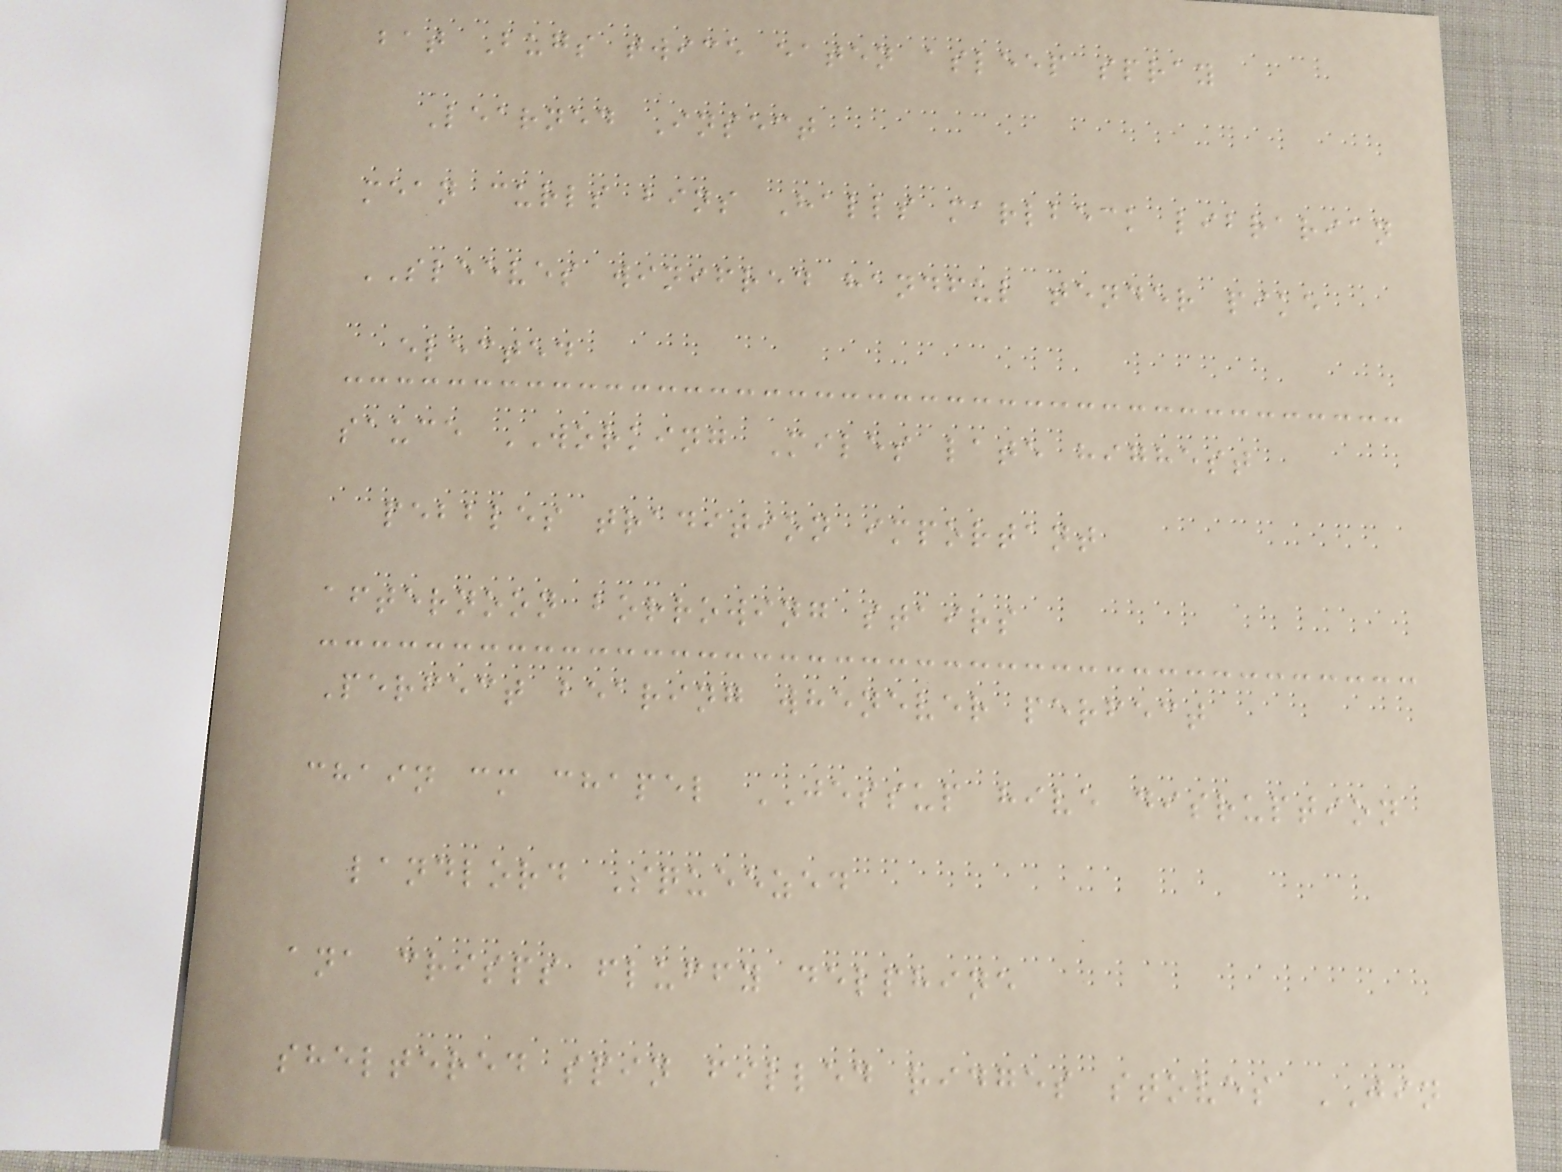bat Bugs twice eaten asleep spray
Learned Insect
mean curls bins Halls marlbeck librarian
SLEEVES winifred handful tender pike
elected
sauce WORKING Miles late highest
pebbles tradition important
afternoon borrowing stairs
Perfect bearing whenever perfect
chain cm chapel JESSUP hive disruption
landlord Squeezed
ana crisps fluffy delphine
sheltered spin filled ridges stoves JIN
